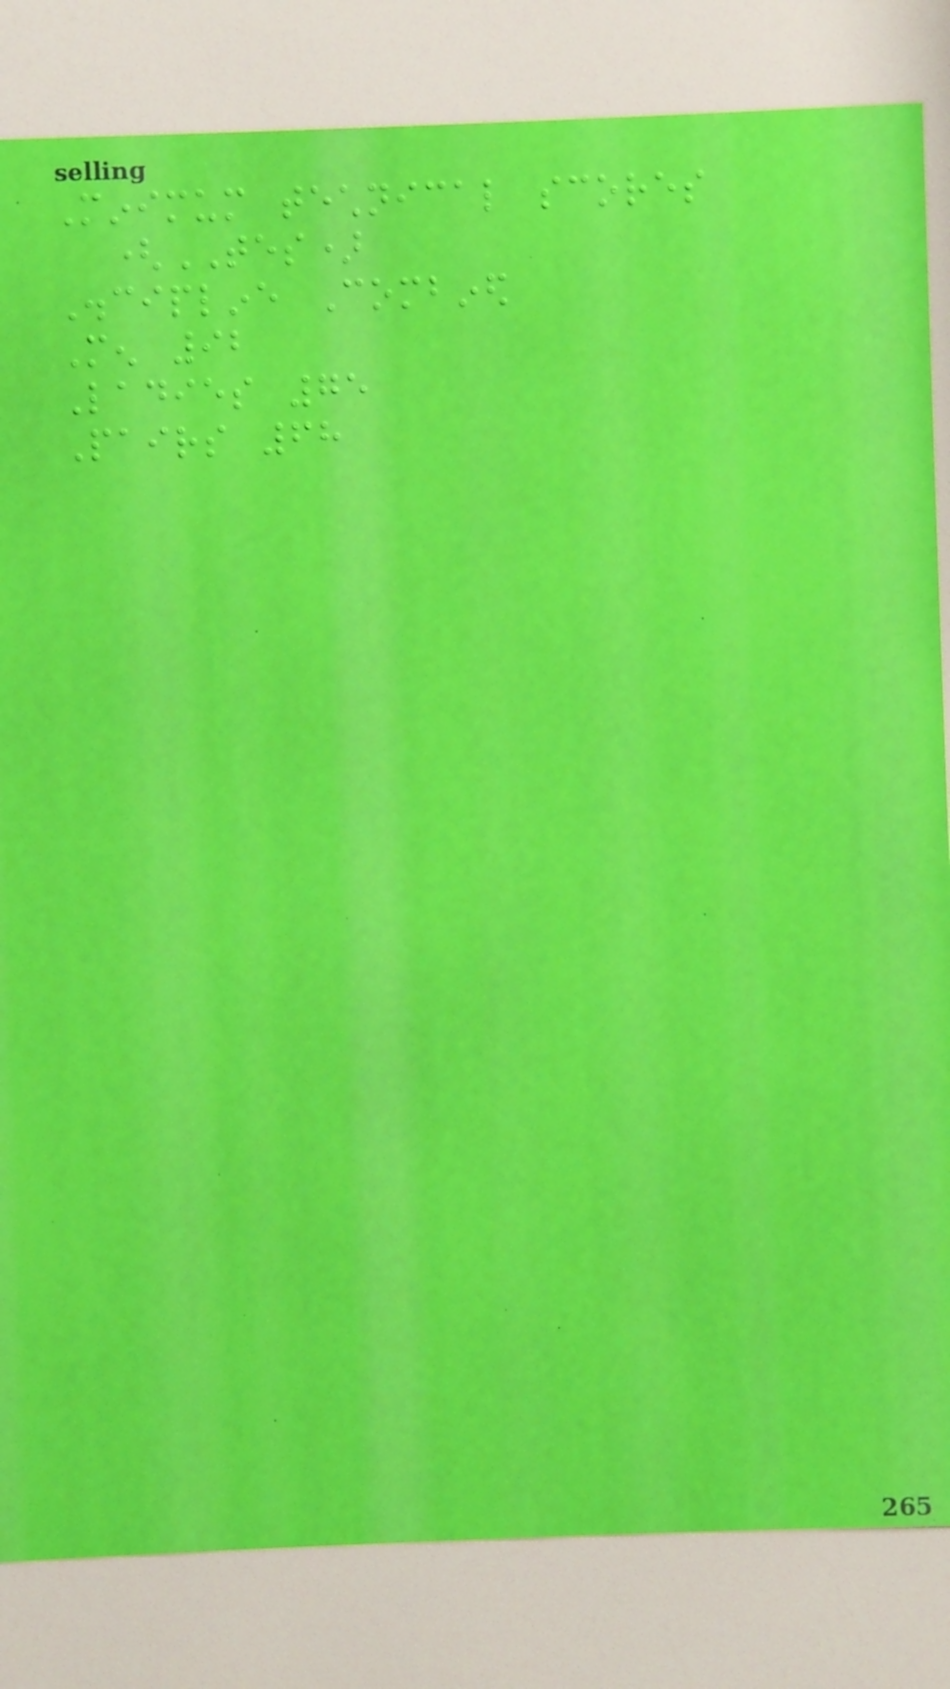Minimum technical scores
(TES)
Discipline Combined
Men 92
Ladies 75
Pairs 68
